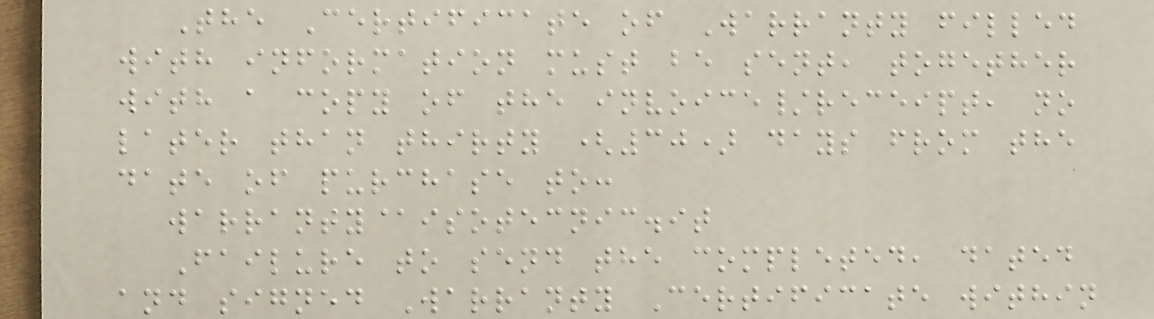The Certificate of Warranty filled
with information must be sent, together
with a copy of the invoice/receipt, no
later than thirty (30) days from the
date of purchase to:
warranty@isotecnic.it
Failure to send the completed, dated
and signed Warranty Certificate within
